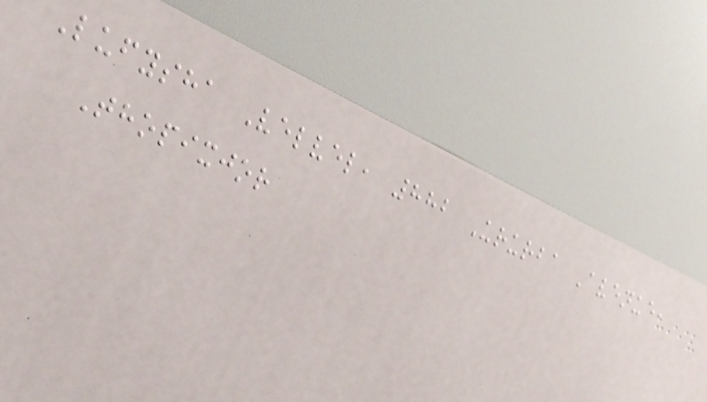Lufysha Velvel, 882 Ururba Avenue,
Thopixjor
